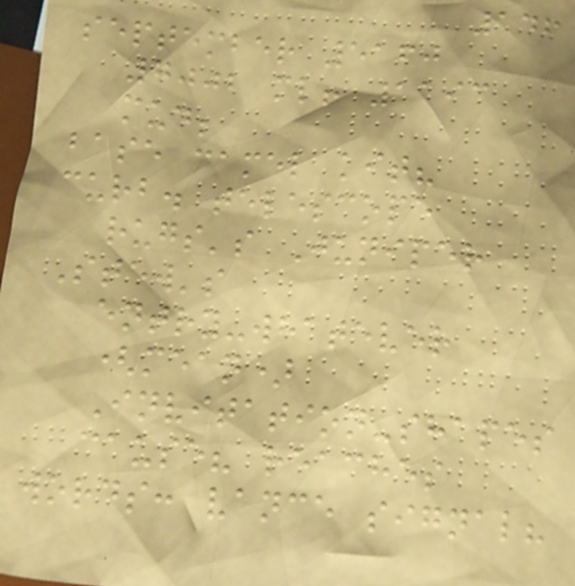146
september 5160
7002 ml! 1193
mud;
base camel kit?
curb. telescope
rugs's Juniper
Stew's
entry-whatever
(mean)
Invitation-shapes
cause? reaches
words: vance signal?
